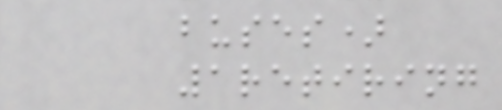buses)
1retiring
